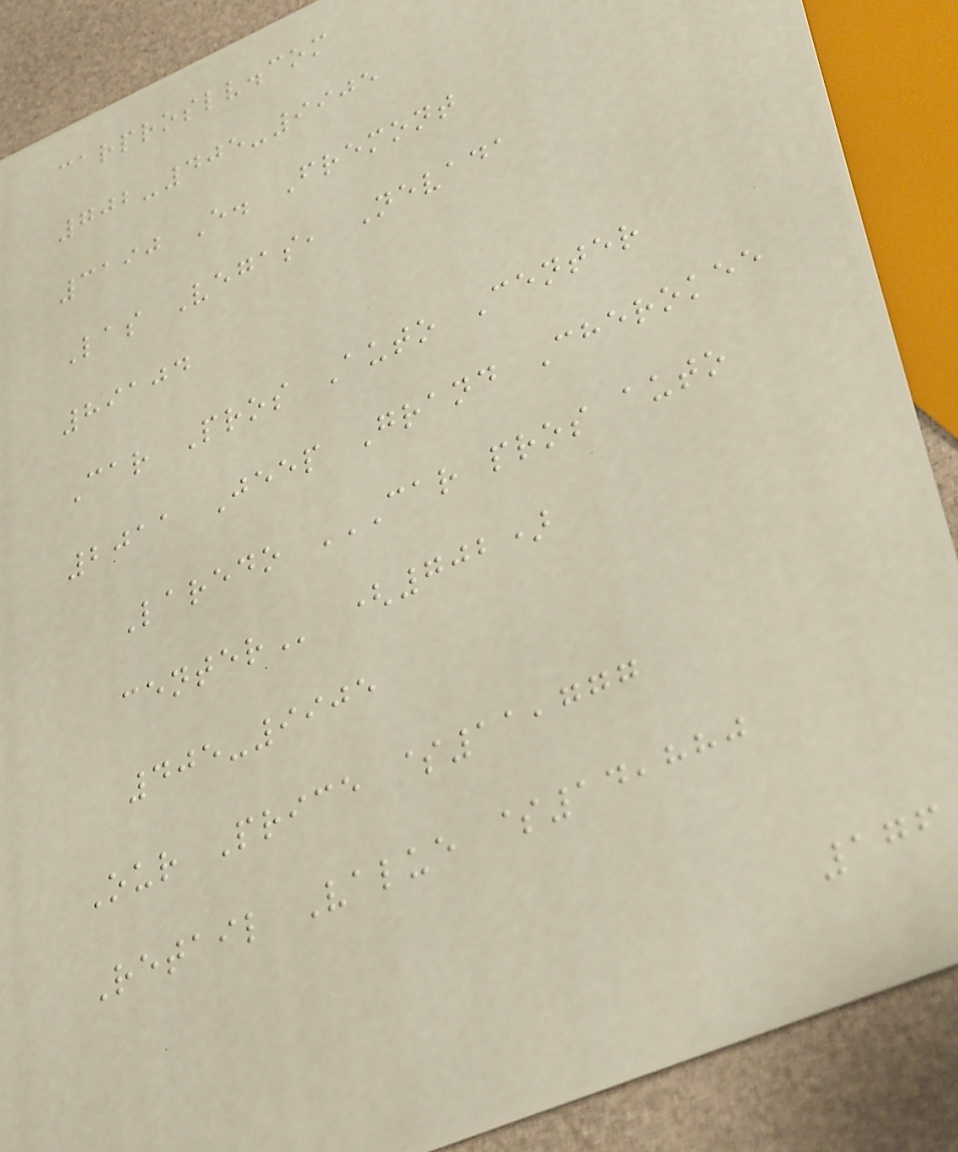carproslv.com
702-405-9905
3190 E. Fremont
Las Vegas, Nevada
89104
Car Pros Auto Center
2011 Jeep Grand Cherokee
Laredo CAR PROS AUTO
CENTER (702)
405-9905
Our Price $11,777
Retail Value $14,880
176
